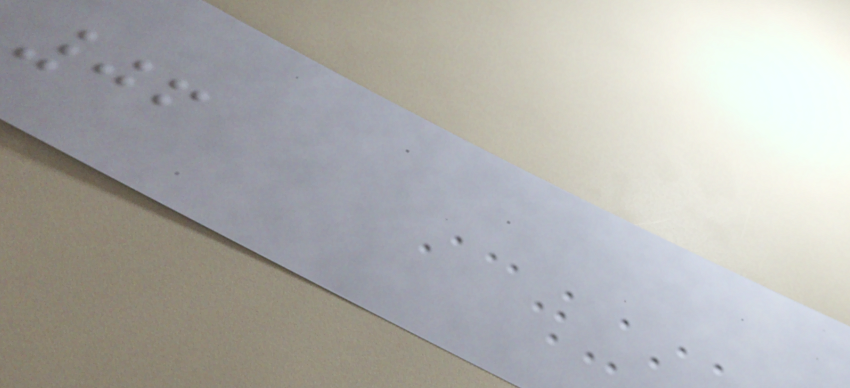06
